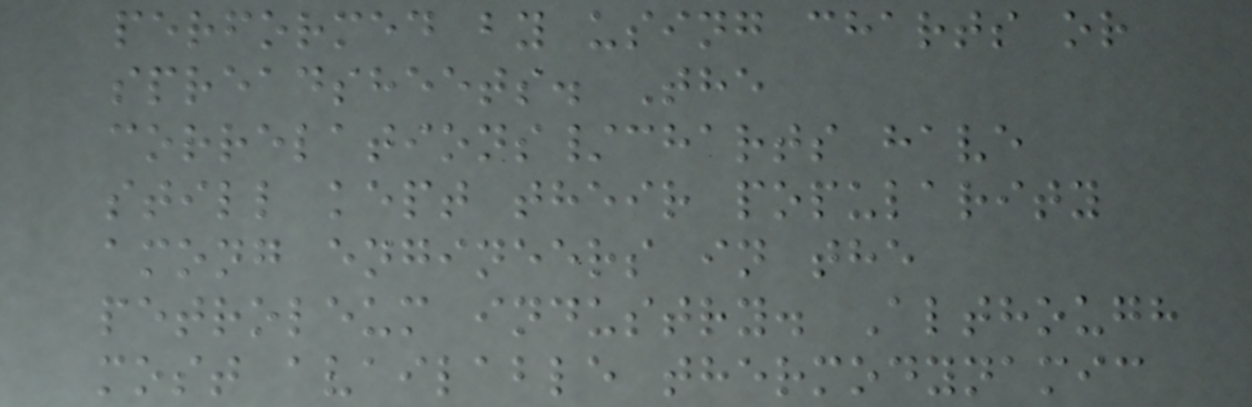performed by using charts or
spreadsheets. The
correlations/charts have
still kept their popularity
among engineers in the
petroleum industry. Although
most available thermodynamic
